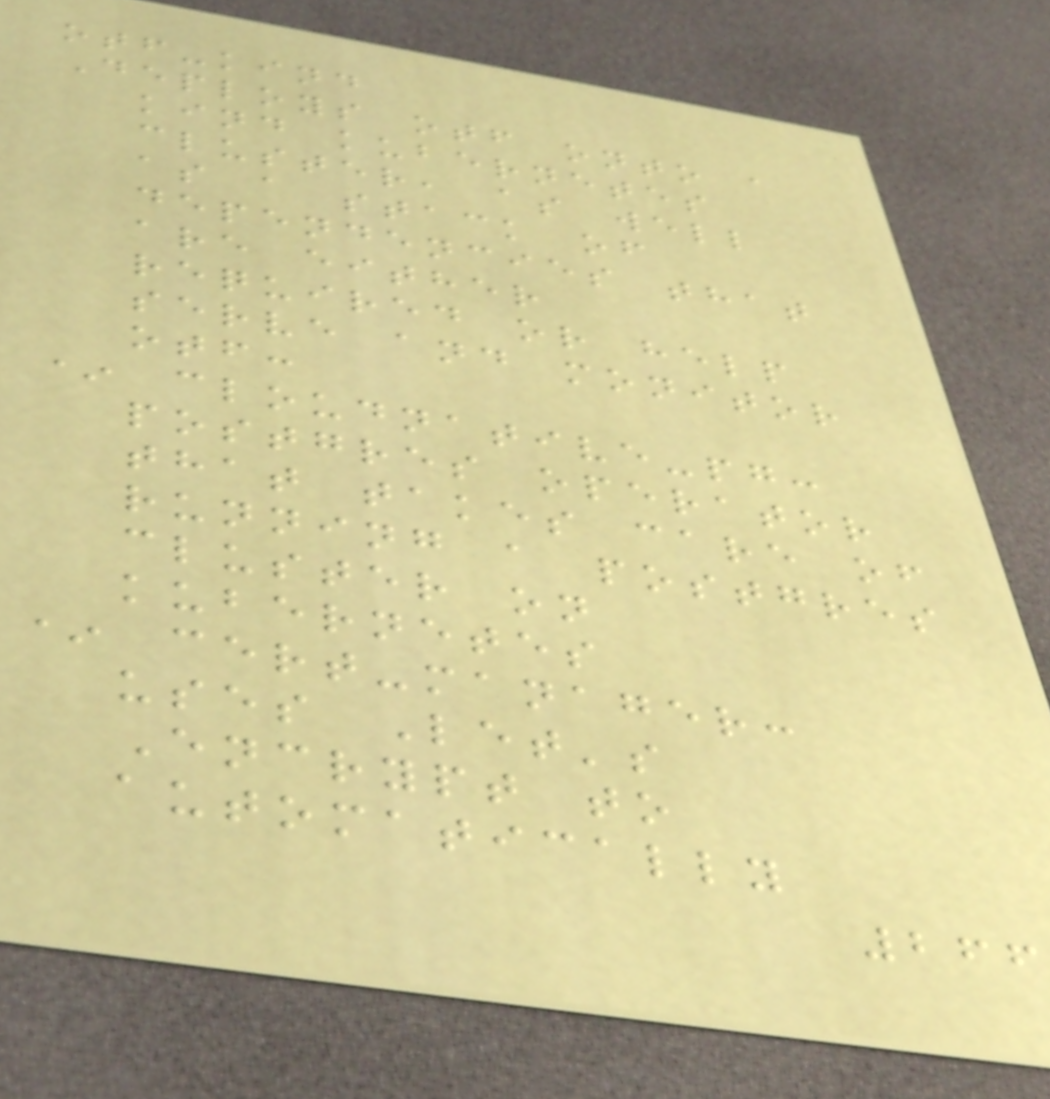otf-kind
Deploys otf onto a
kind kubernetes
cluster, as well
as a stack of
dependencies that
are either
required or help
serve and monitor
otf:
* cloudnative-pg:
postgres operator
that takes care of
running a postgres
cluster on
kubernetes
* cert-manager:
uses Let's
Encrypt to
automatically
266
